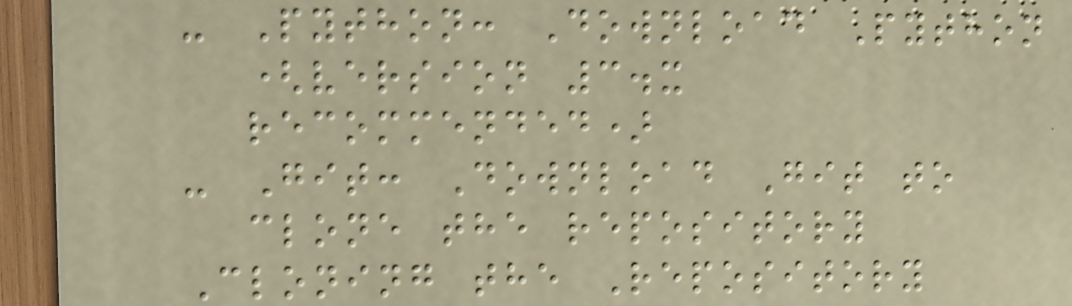- Python: Download Python
(version 3.x
recommended)
- Git: Download Git to
clone the repository
Cloning the Repository
